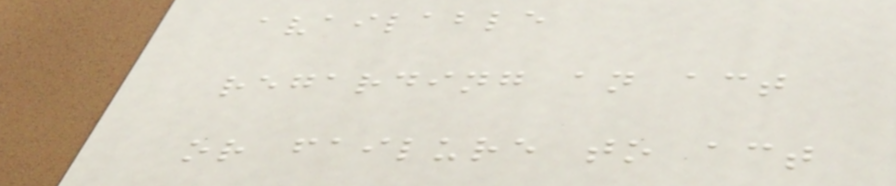available
regarding an act
or failure to act
